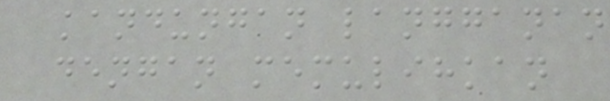kandungan langganan
dengan memulihkan
